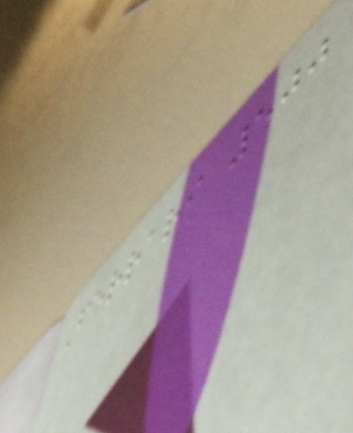Ferrari 500
